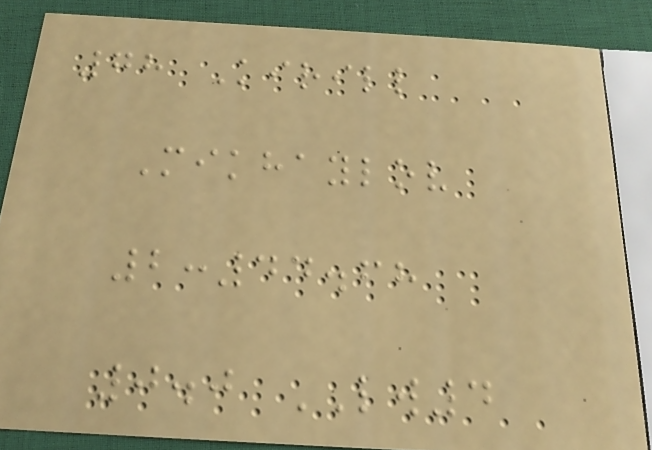78 Kirill
Mikhaylov
2:44.68
0.0 LW4
